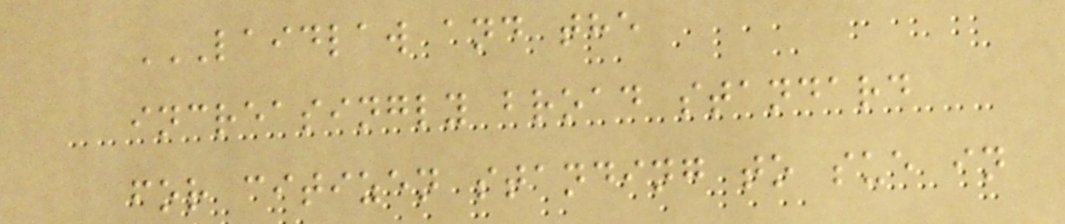LAIDLAW AND THE
INCREASINGLY BROAD STANDARD
FOR CITIZEN STANDING TO SUE IN
